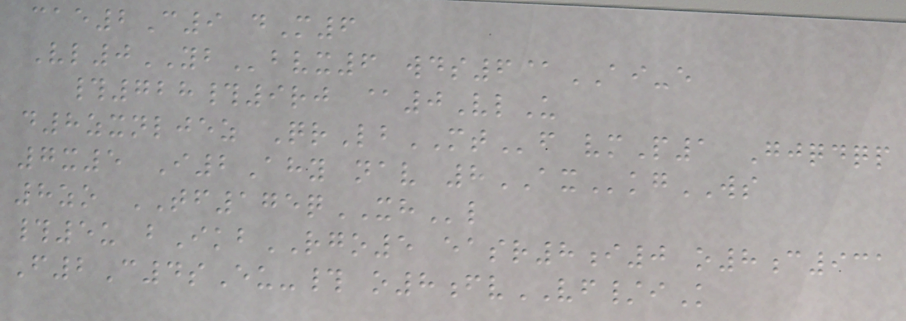cae2C9 dM6
Vl0YBbvx6 wds6@AI-e
#728#9rj @0VlU
d8zxnljez QrLbMTf vmP1 Gjqdqp
7x5 I2Ahy nav 8AXkgWS
8zo TF175qXHl
#5u bIkbRGO5 easr8i0 o8c931
F2C4sEu-# o8fvVF/iK
